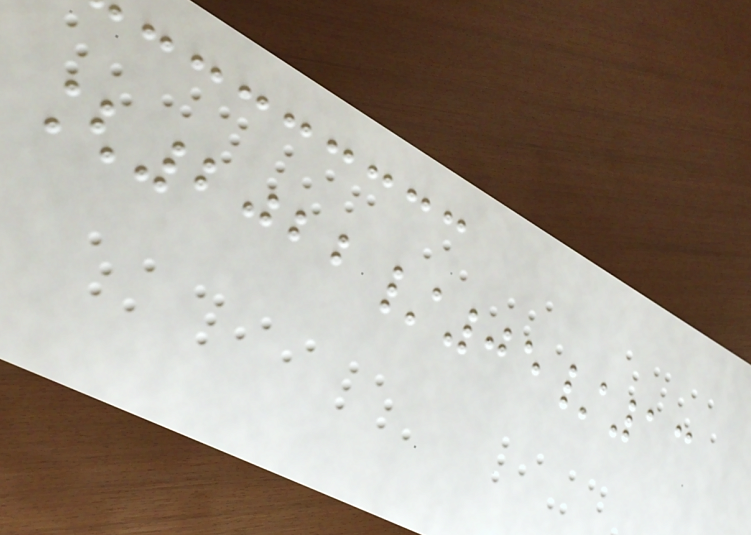[2022/05/13
